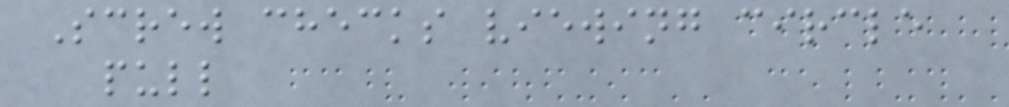Screw checks viewing circle
pull
